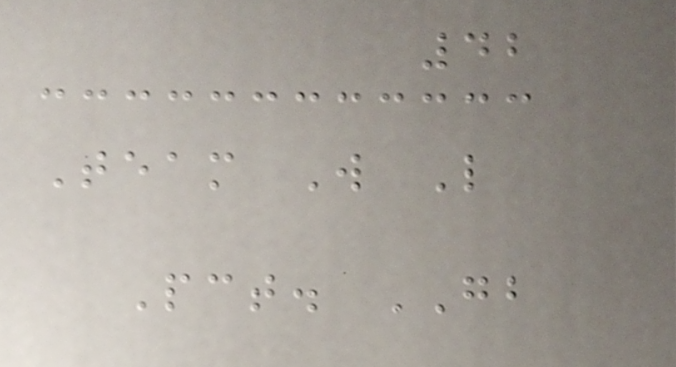42
Team W L
Pct. GB
